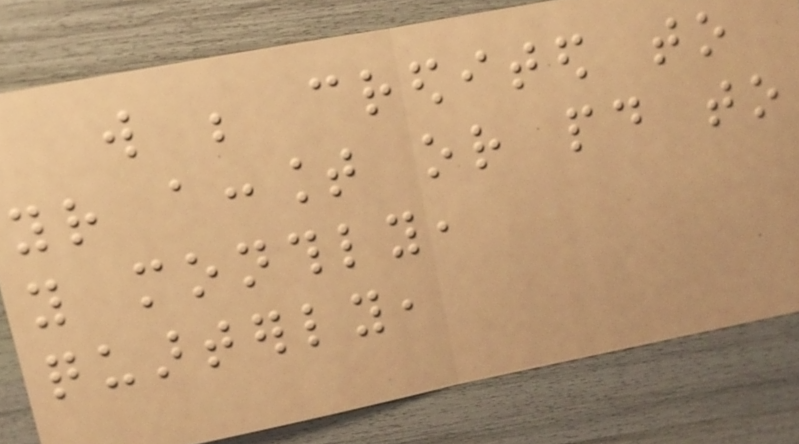will be credited to
your account or paid to
you monthly,
quarterly,
